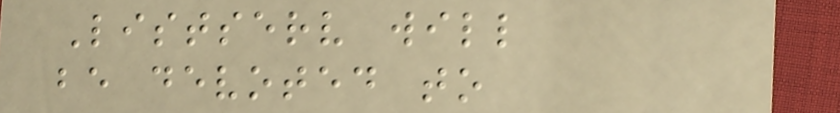Listserv will
be devoted to
